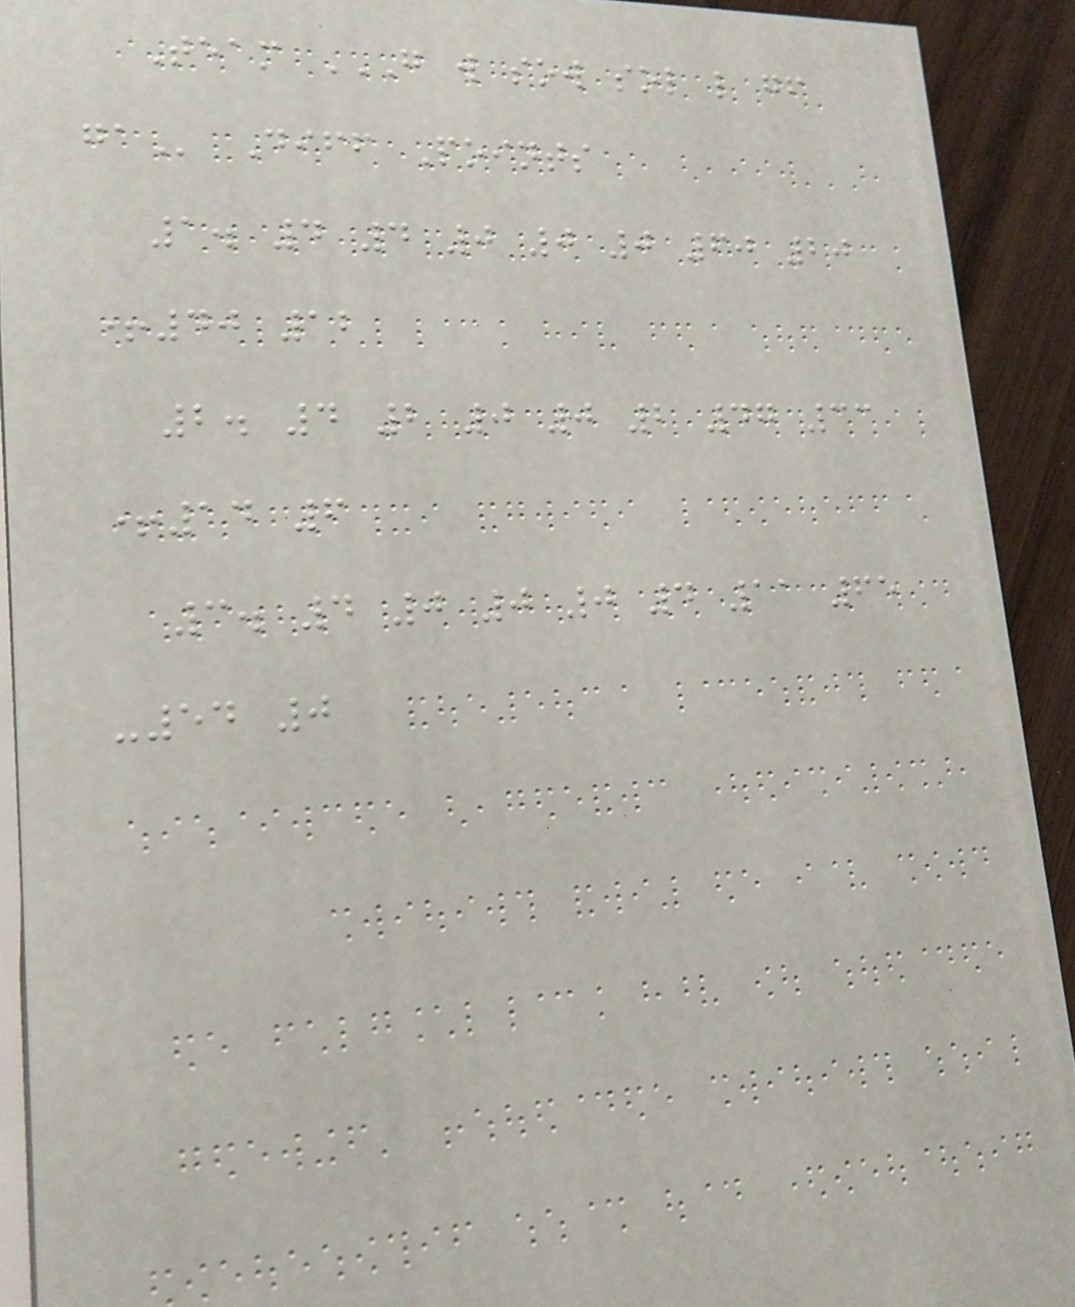Team G W SOW SOL L GF
GA Diff Points
1. 4 4 0 0 0 60 20
+40 12
2. 4 2 0 0 2 47 33
+14 6
3. 4 0 0 0 4 11 65
-54 0
